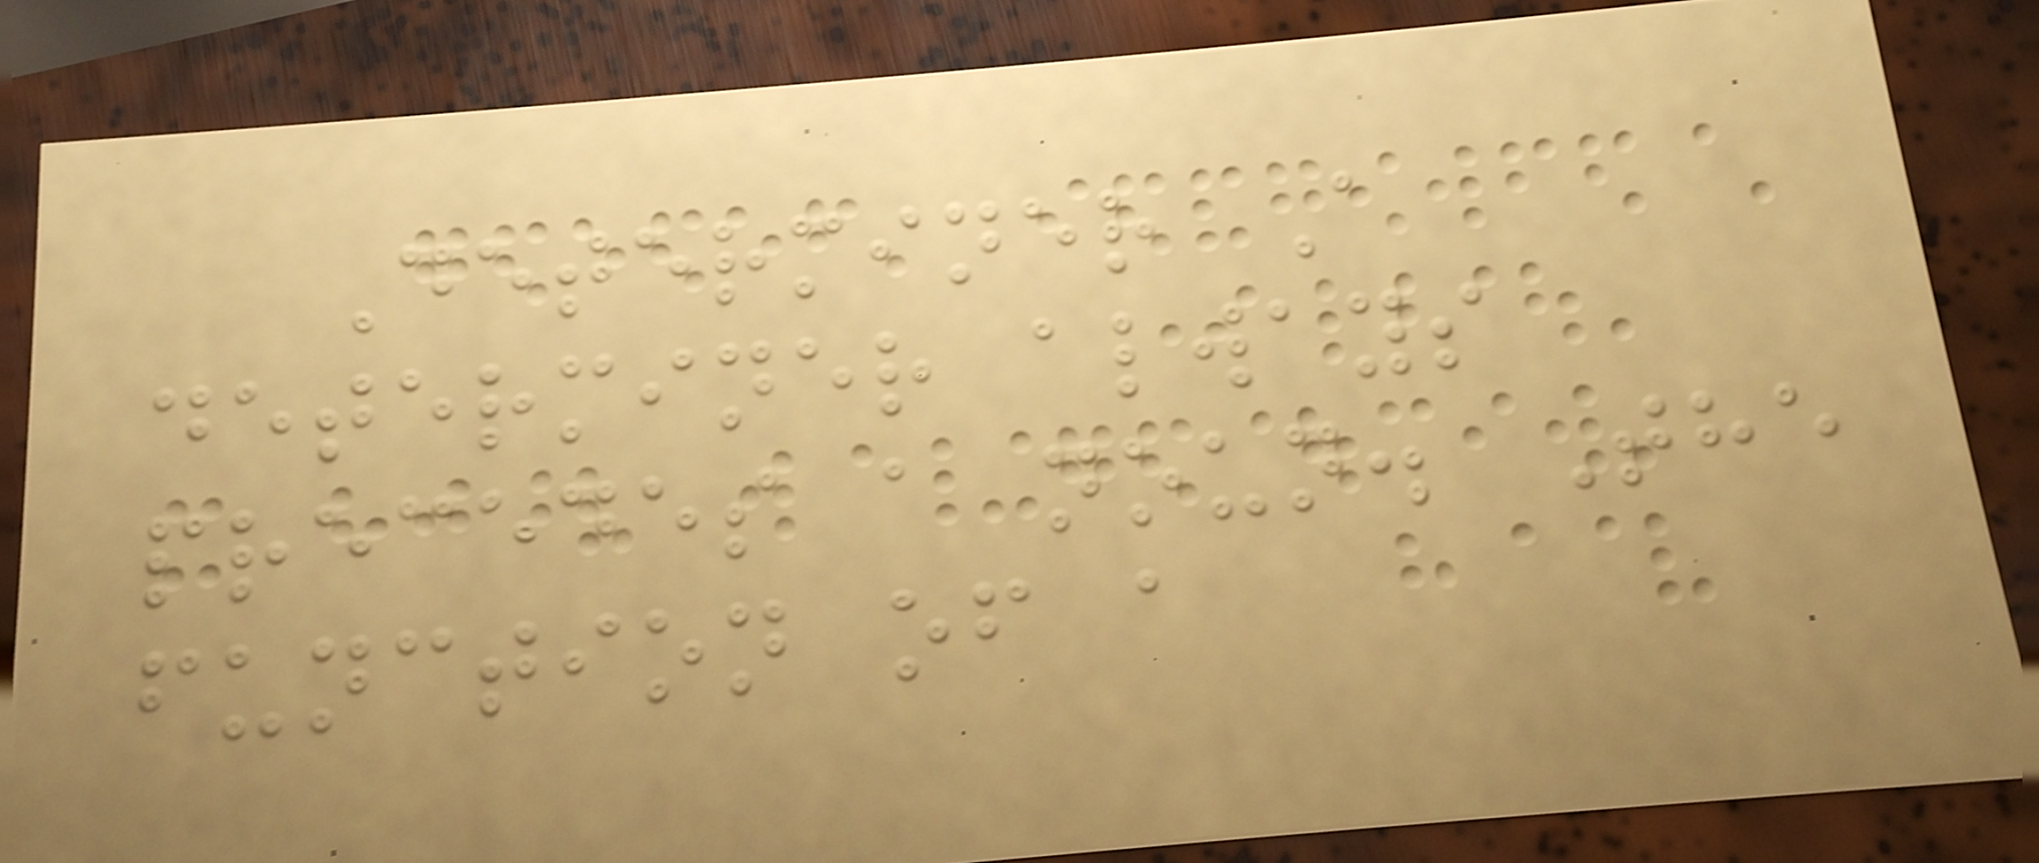Determiner A
determiner always
precedes a noun. The
function of a
